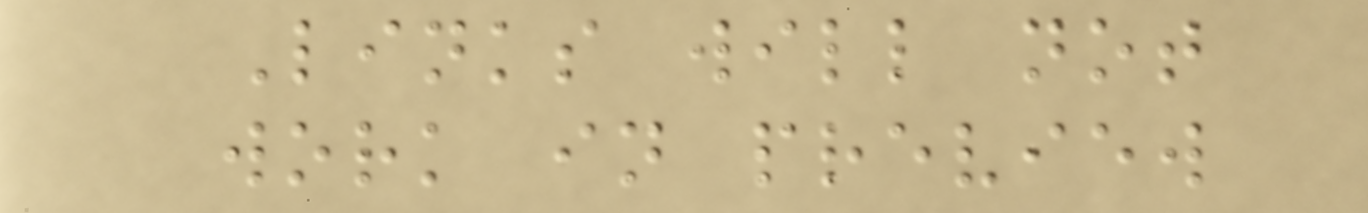Links will not
work in preview
